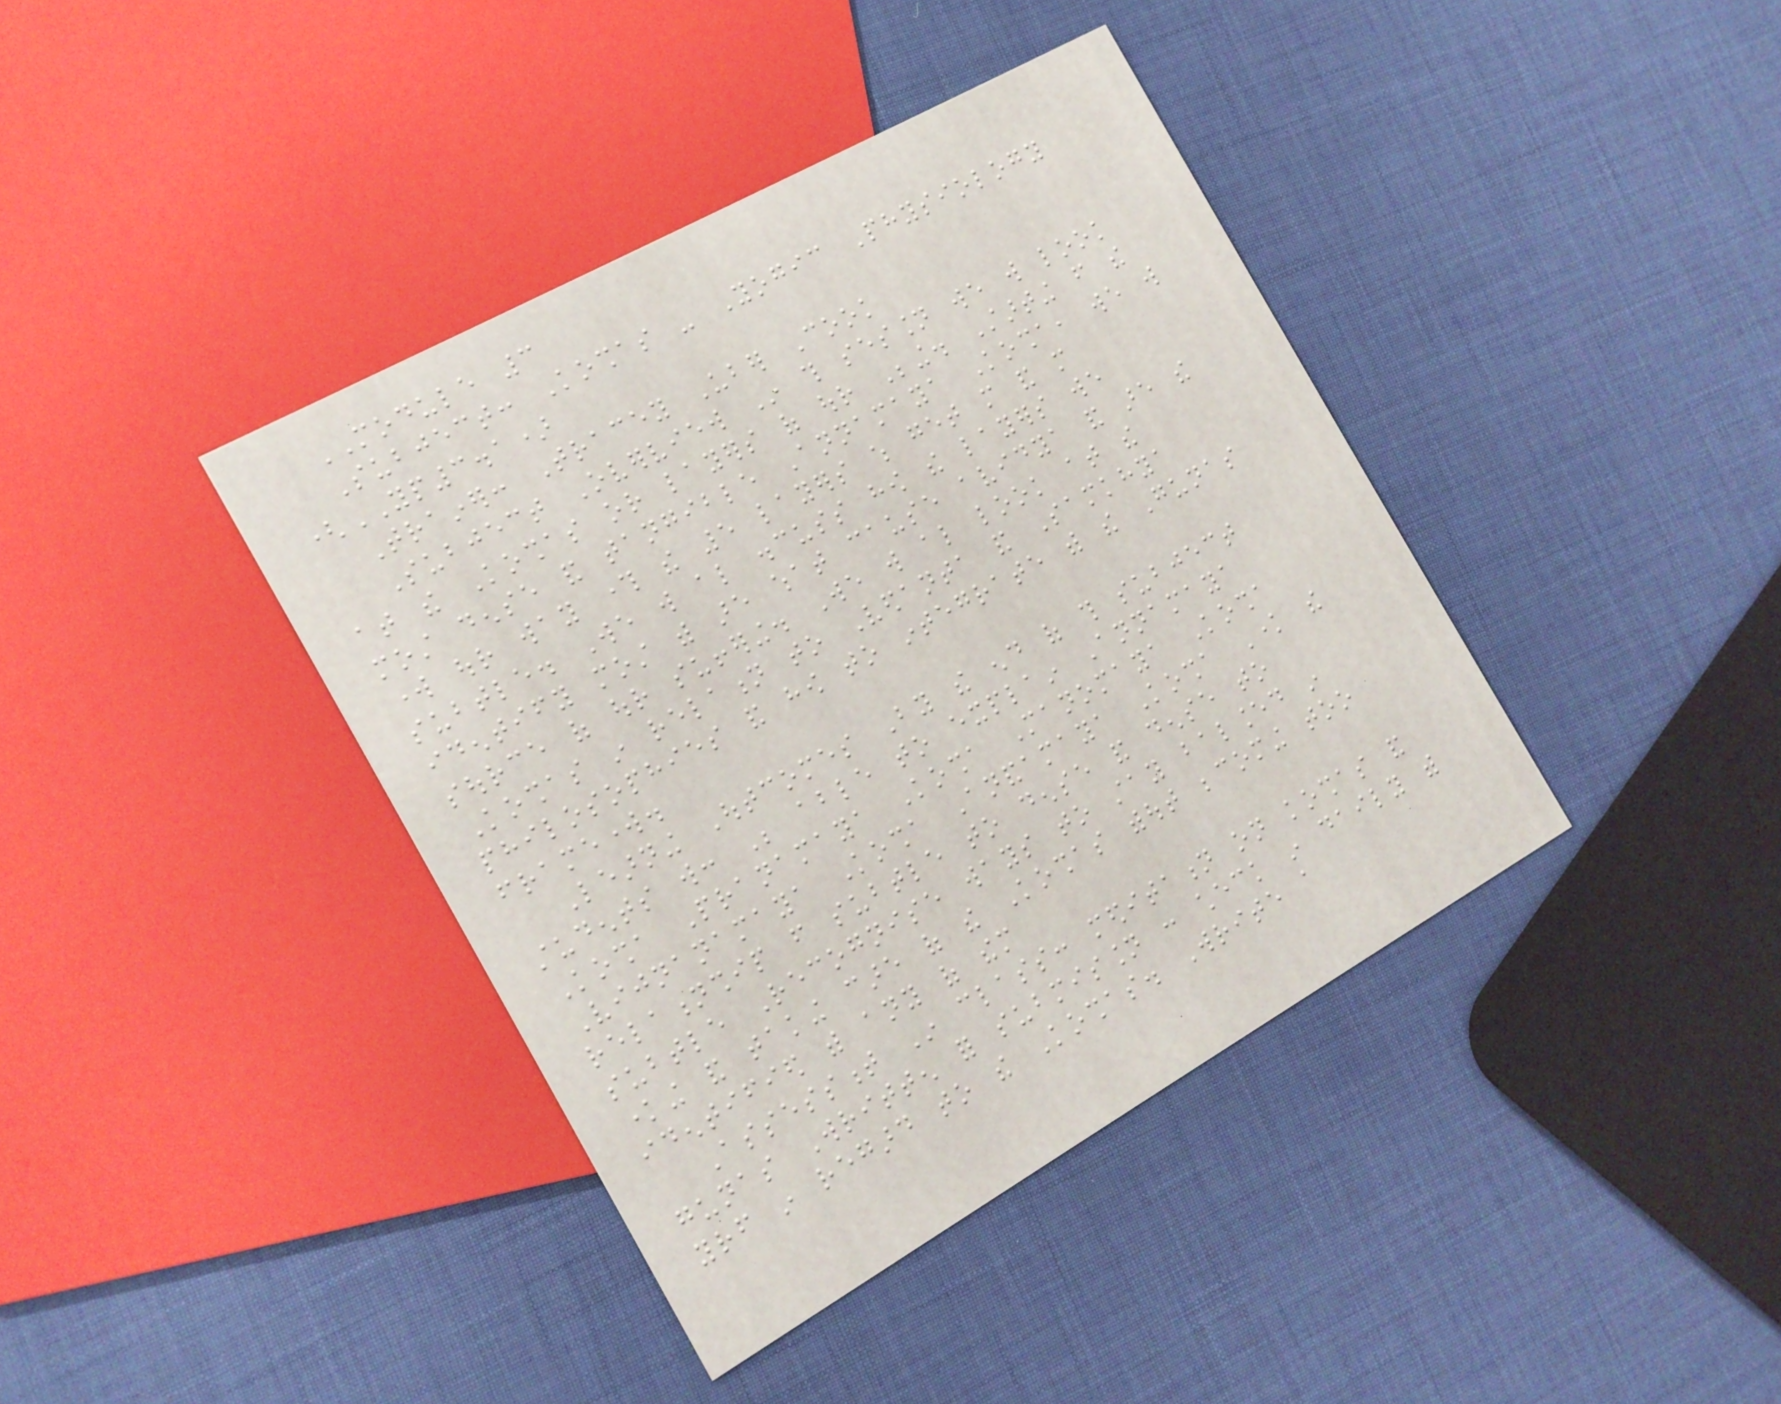MODULE 3
Subject: Koshas - Yogic Physiology
(YP3.1)
Trainer: Tracey Uber Cook
Subject Overview In this session we will look
at the Koshas or layers of our Being. Starting from the
most dense and tangible Annamaya Kosha, we will
work our way through the 5 layers which get more and more
subtle. We will also discuss how the layers we
identify most with are what cause avidya and are the
source of our suffering. We will also look at the
Koshas in relation to Vedanta and Samkhya
philosophies and how to integrate with the Gunas
framework.
Learning Outcomes By the end of this subject
students will: Be able to explain Annamaya
Kosha Pranamaya Kosha Manomaya Kosha
Vijnanamaya Kosha Anandamaya Kosha Know the
relationship from subtle to dense and dense to
subtle Recognise ways to stay balanced in
knowing and taking care of the Koshas without becoming too
identified with any of them
Assessment In class: meditation on koshas and
gunas Written for submission : check in daily with
yourself in regard to the Koshas. Write a
